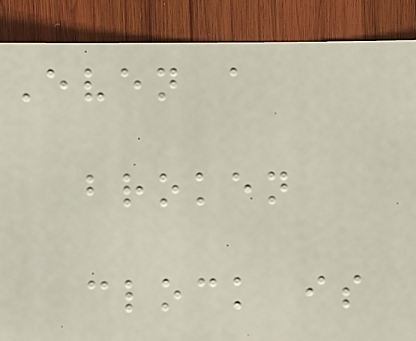Even a
broken
clock is
